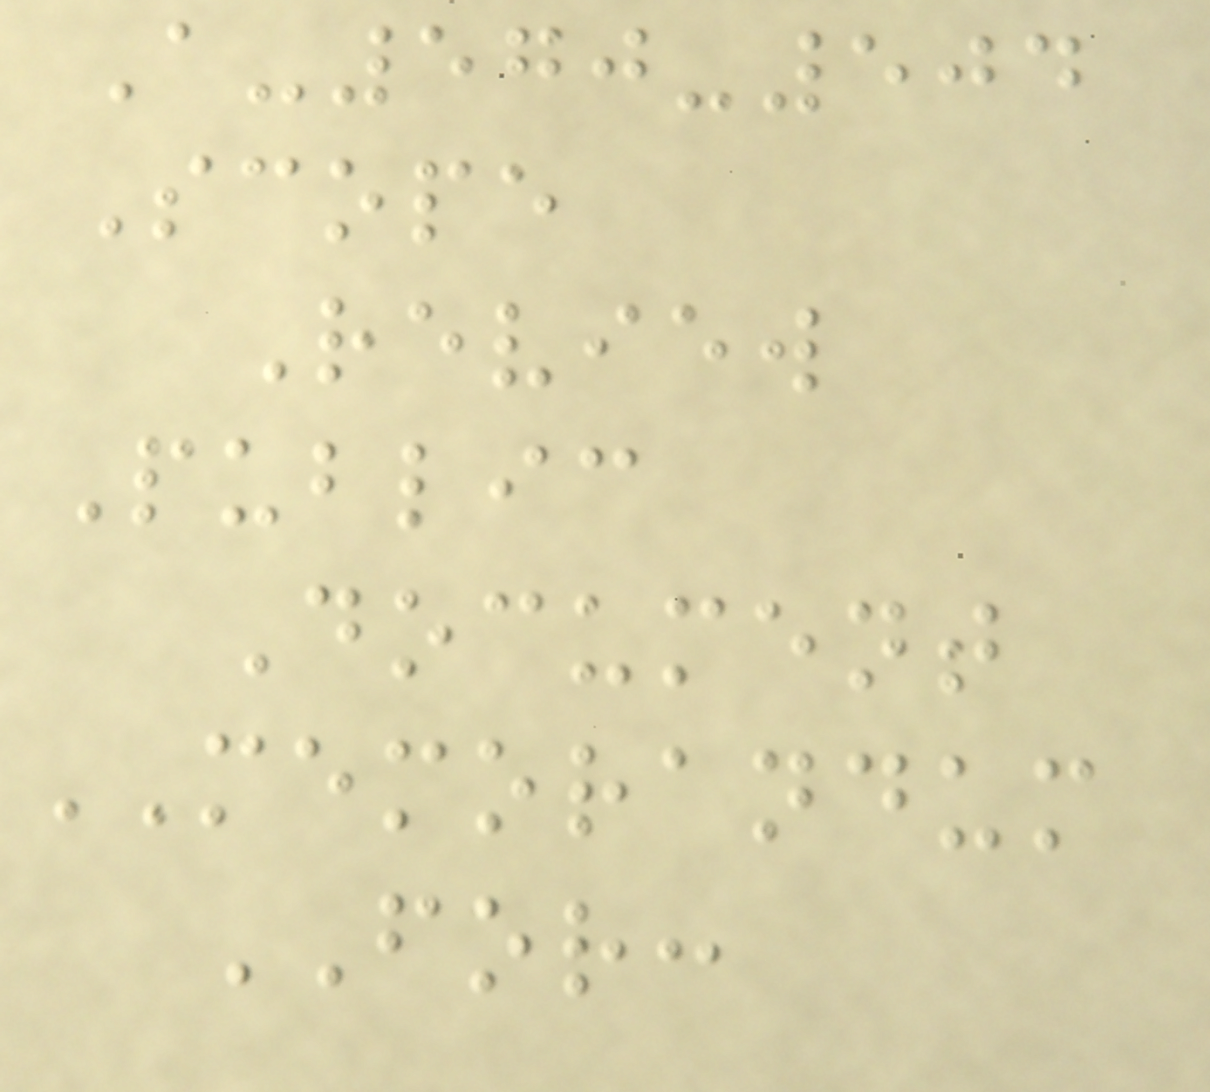A-570-504
Scope
Review
Public
Document
MEMORANDUM
FOR:
